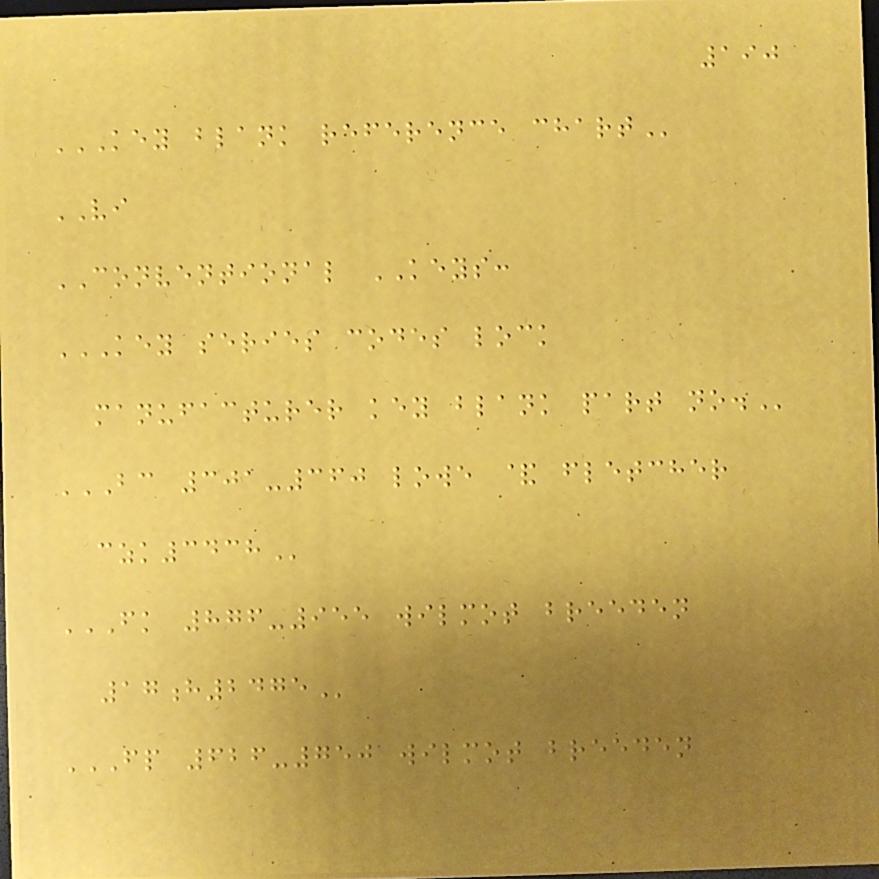190
KEY BLANK REFERENCE CHART
VI
CONVENTIONAL KEYS:
KEY SERIES CODES LOCK
MANUFACTURER KEY BLANK PART NO.
BC 301-360 LOWE & FLETCHER
CZK3438
FK 876-955 WILMOT BREEDEN
17H2475
FP 626-750 WILMOT BREEDEN
